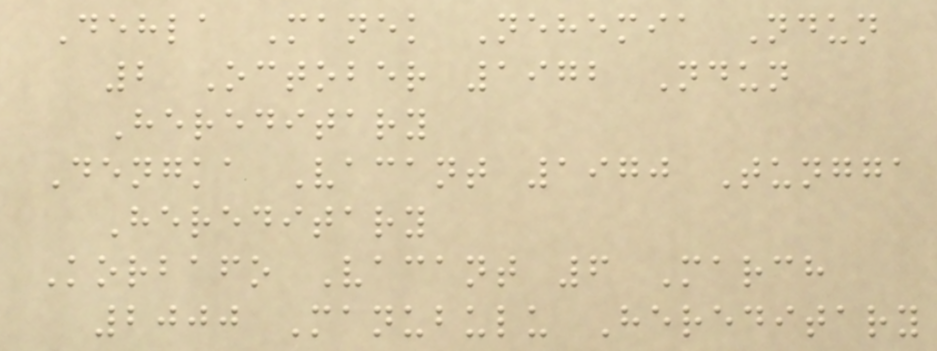Dehla Manek Nehemia Ndun
2 October 1972 Ndun
Hereditary
Dengka Vacant 1970 Tungga
Hereditary
Korbafo Vacant 6 March
2000 Manubulu Hereditary
